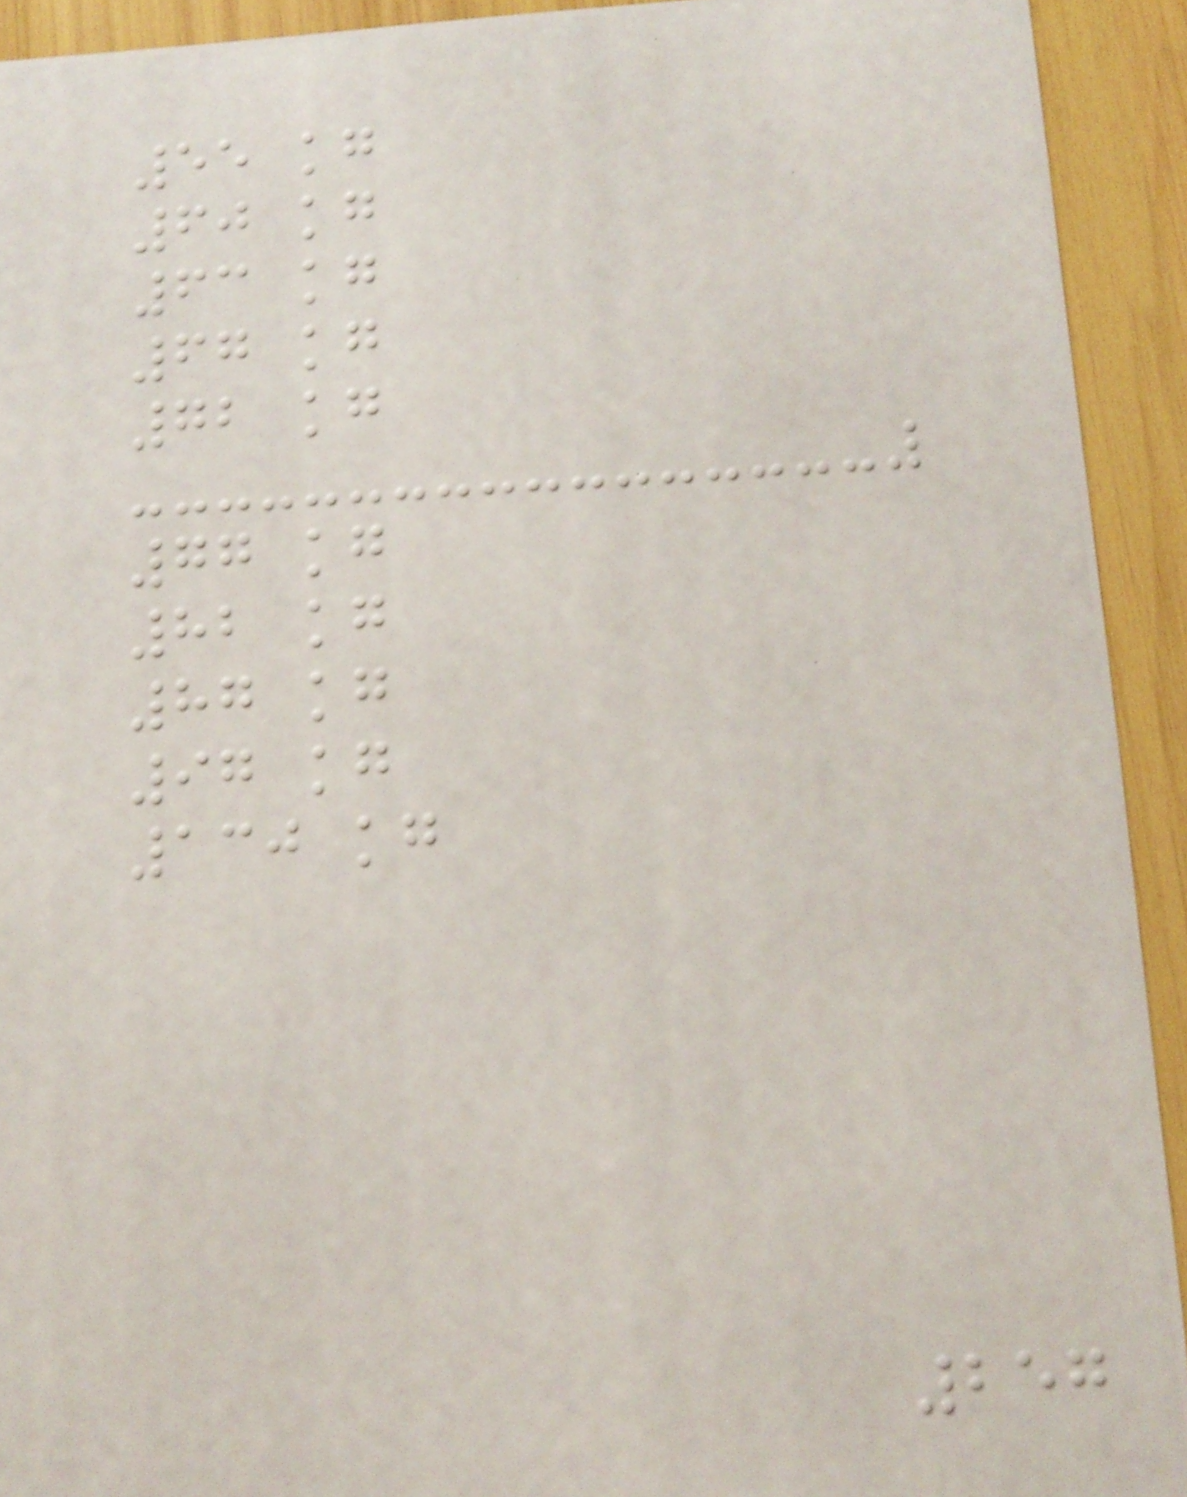55 kg
60 kg
63 kg
67 kg
72 kg
77 kg
82 kg
87 kg
97 kg
130 kg
257
